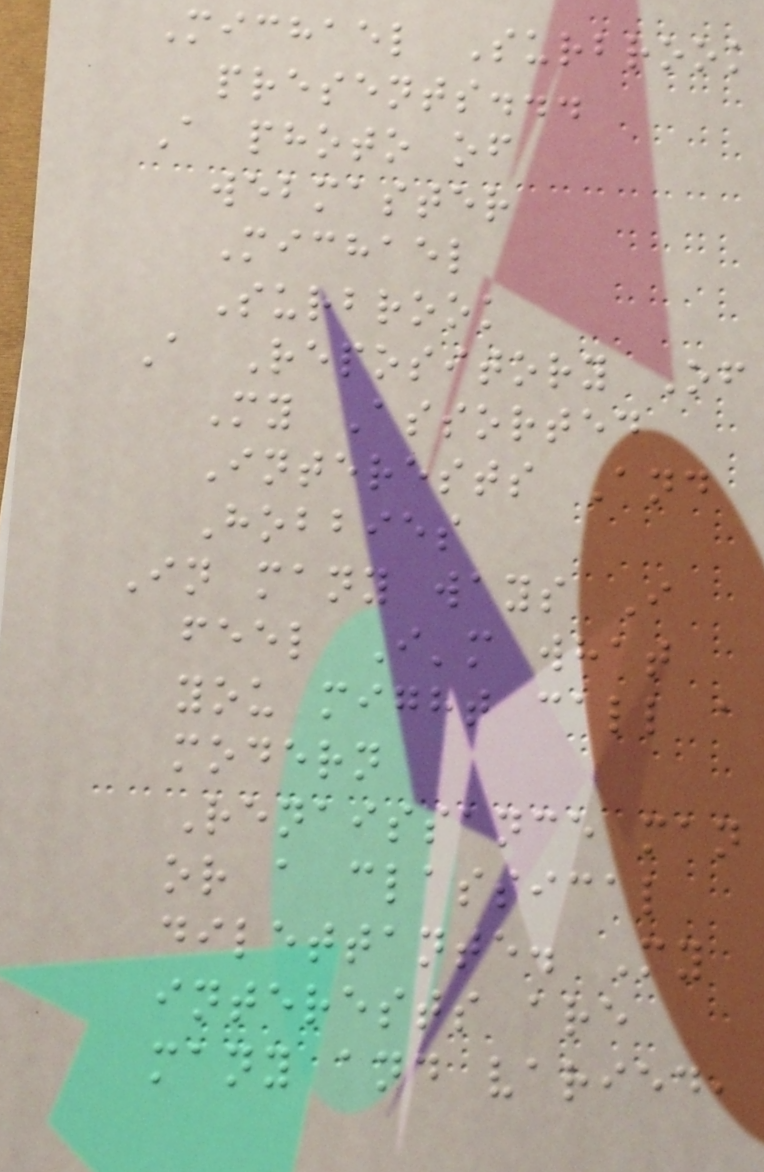Michael Surbrook
presents...
A photo of
webmaster
Michael
Surbrook
A Repository Of
My Assorted
Interests And
Hobbies
In many ways I
feel I'm what
you might call a
modern
Renaissance man
or a classical
dilettante. My
interests are
many and varied,
